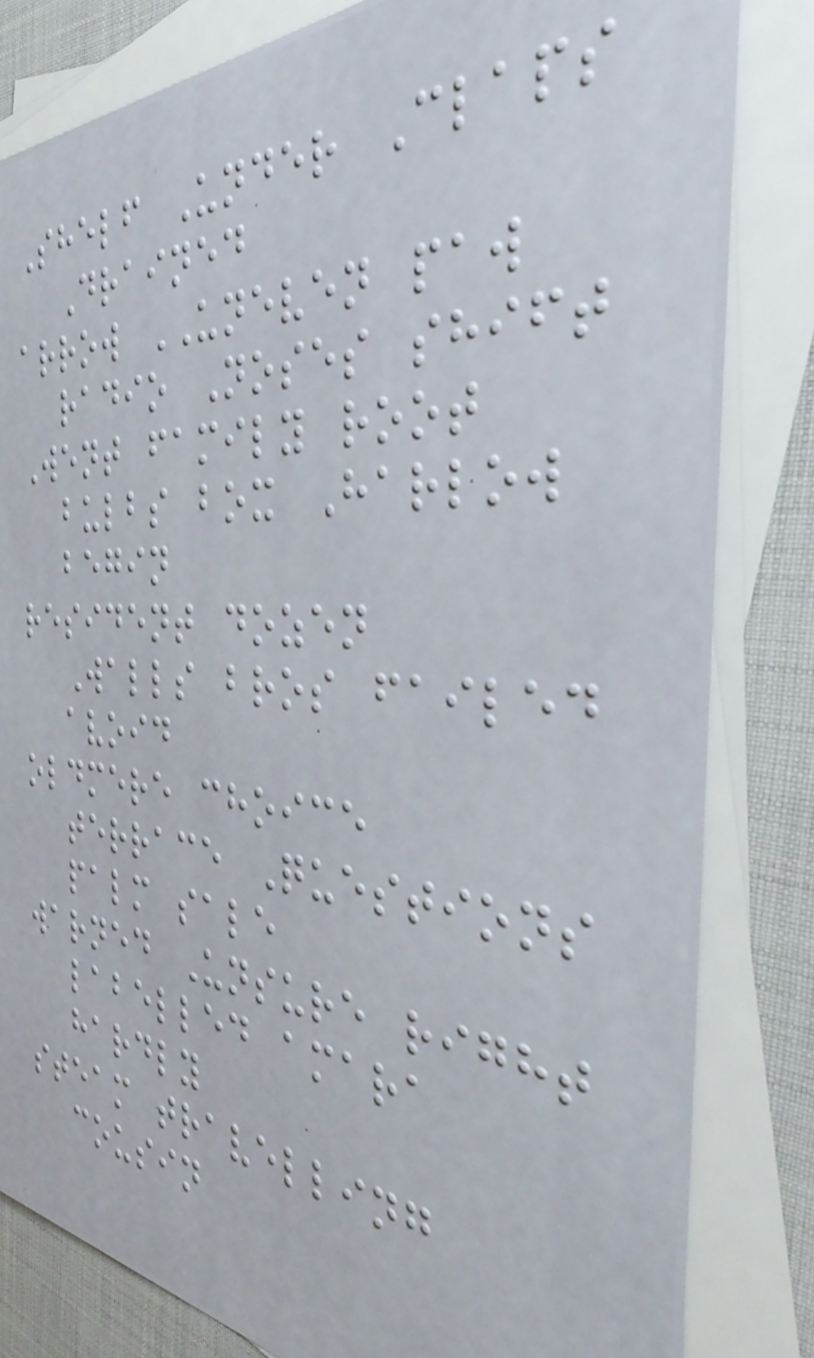Shelf Under Claps
Drained
arrow UNEVEN paw
radio Noses shift
Went family root
bulbs box Harlow
begin
resident dozen
Walls bros failed
avoid
oldmere choice
terrace Questions
palm sale
warned Unsure right
labelled amara
hardly
steam travelling
cousin
